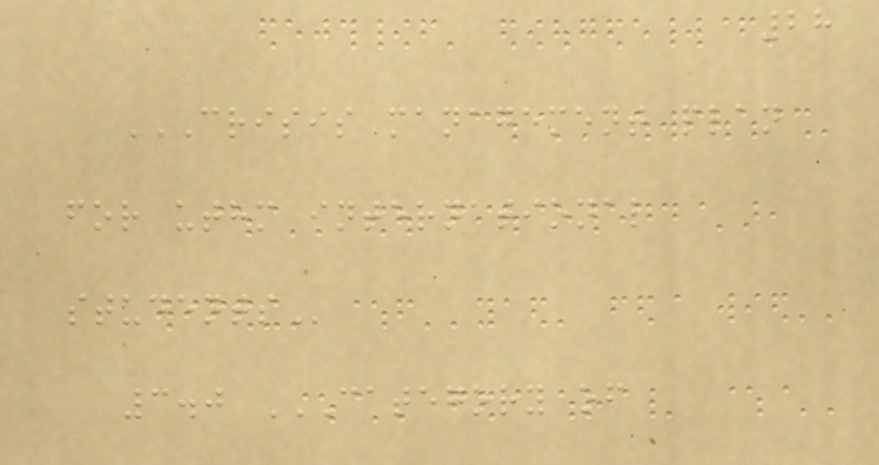28
CRISIS MANAGEMENT PLAN
FOR UTHM INTERNATIONAL
STUDENTS
3.0 CATEGORY OF
